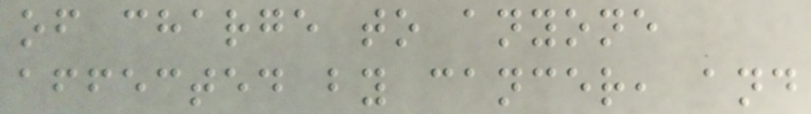of charge to anyone
affected by cancer, and
